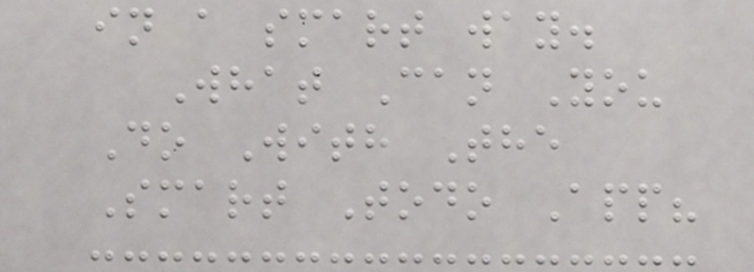in a smart way.
What Can You
Do With The
Smart Todo App?
